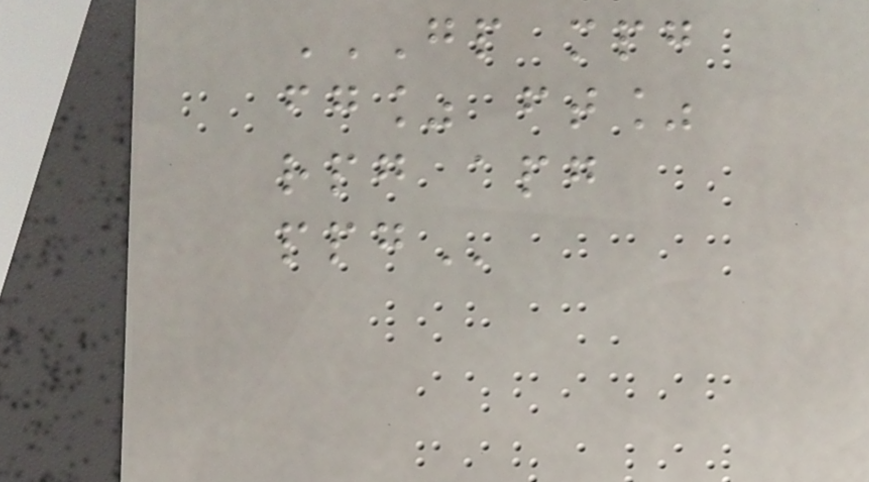GP MPG
FG% FT%
RPG APG
PPG
